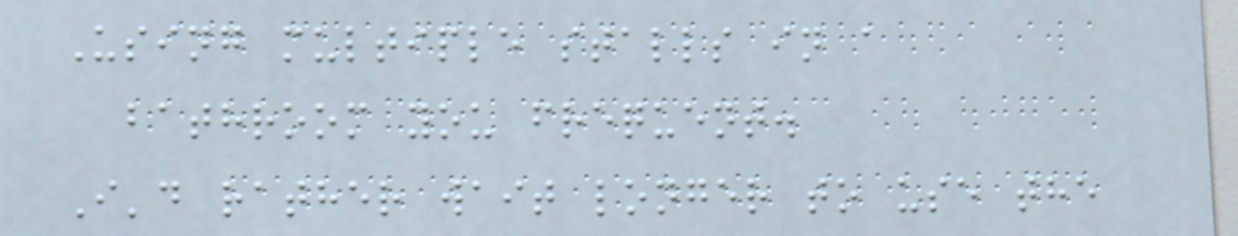Using multiple stalls in a
bathroom you frequent.
I'd rather wait longer to use the
